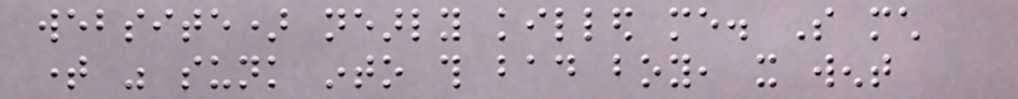website) nearly killed me. So much
time was sunk into this bad boy, it went
